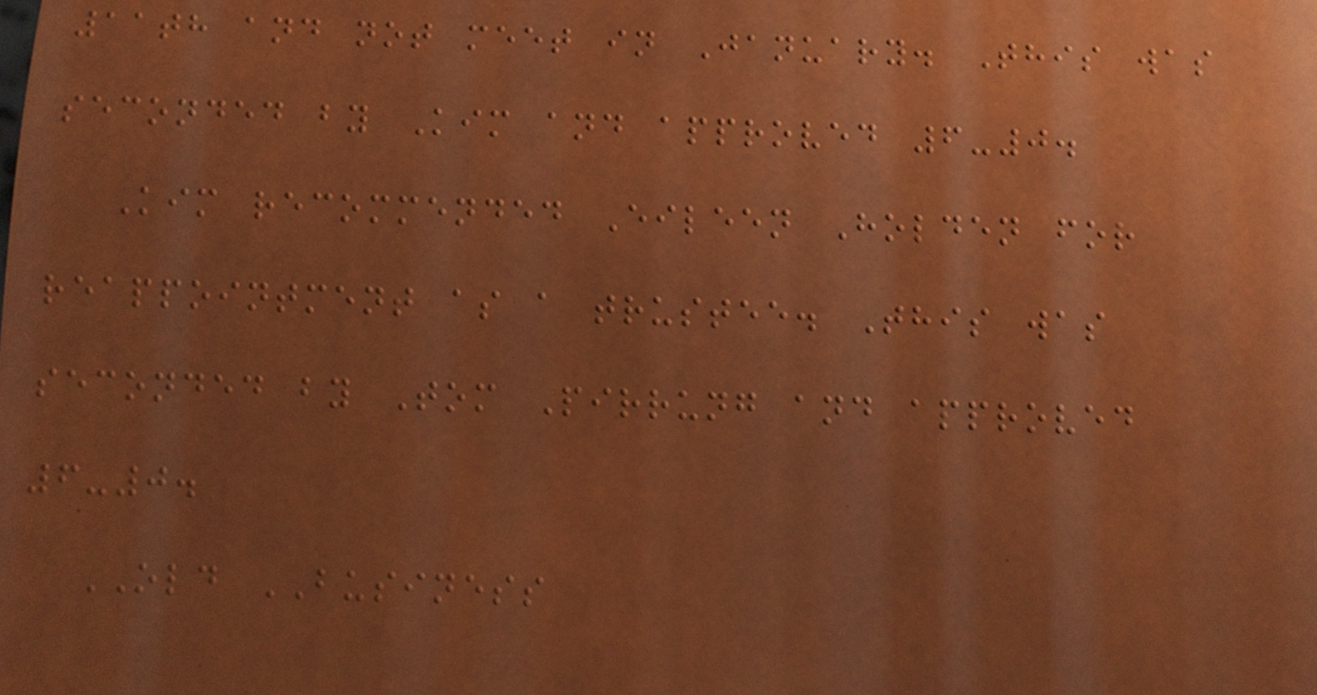11th and not meet in January. This was
seconded by Kim and approved 6-0.
Kim recommended Eileen Holden for
reappointment as a trustee. This was
seconded by Tom Pirrung and approved
6-0.
OLD BUSINESS
